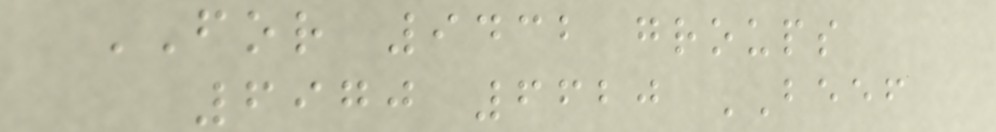FOR 9432 groups
6970 6620 BEEF
